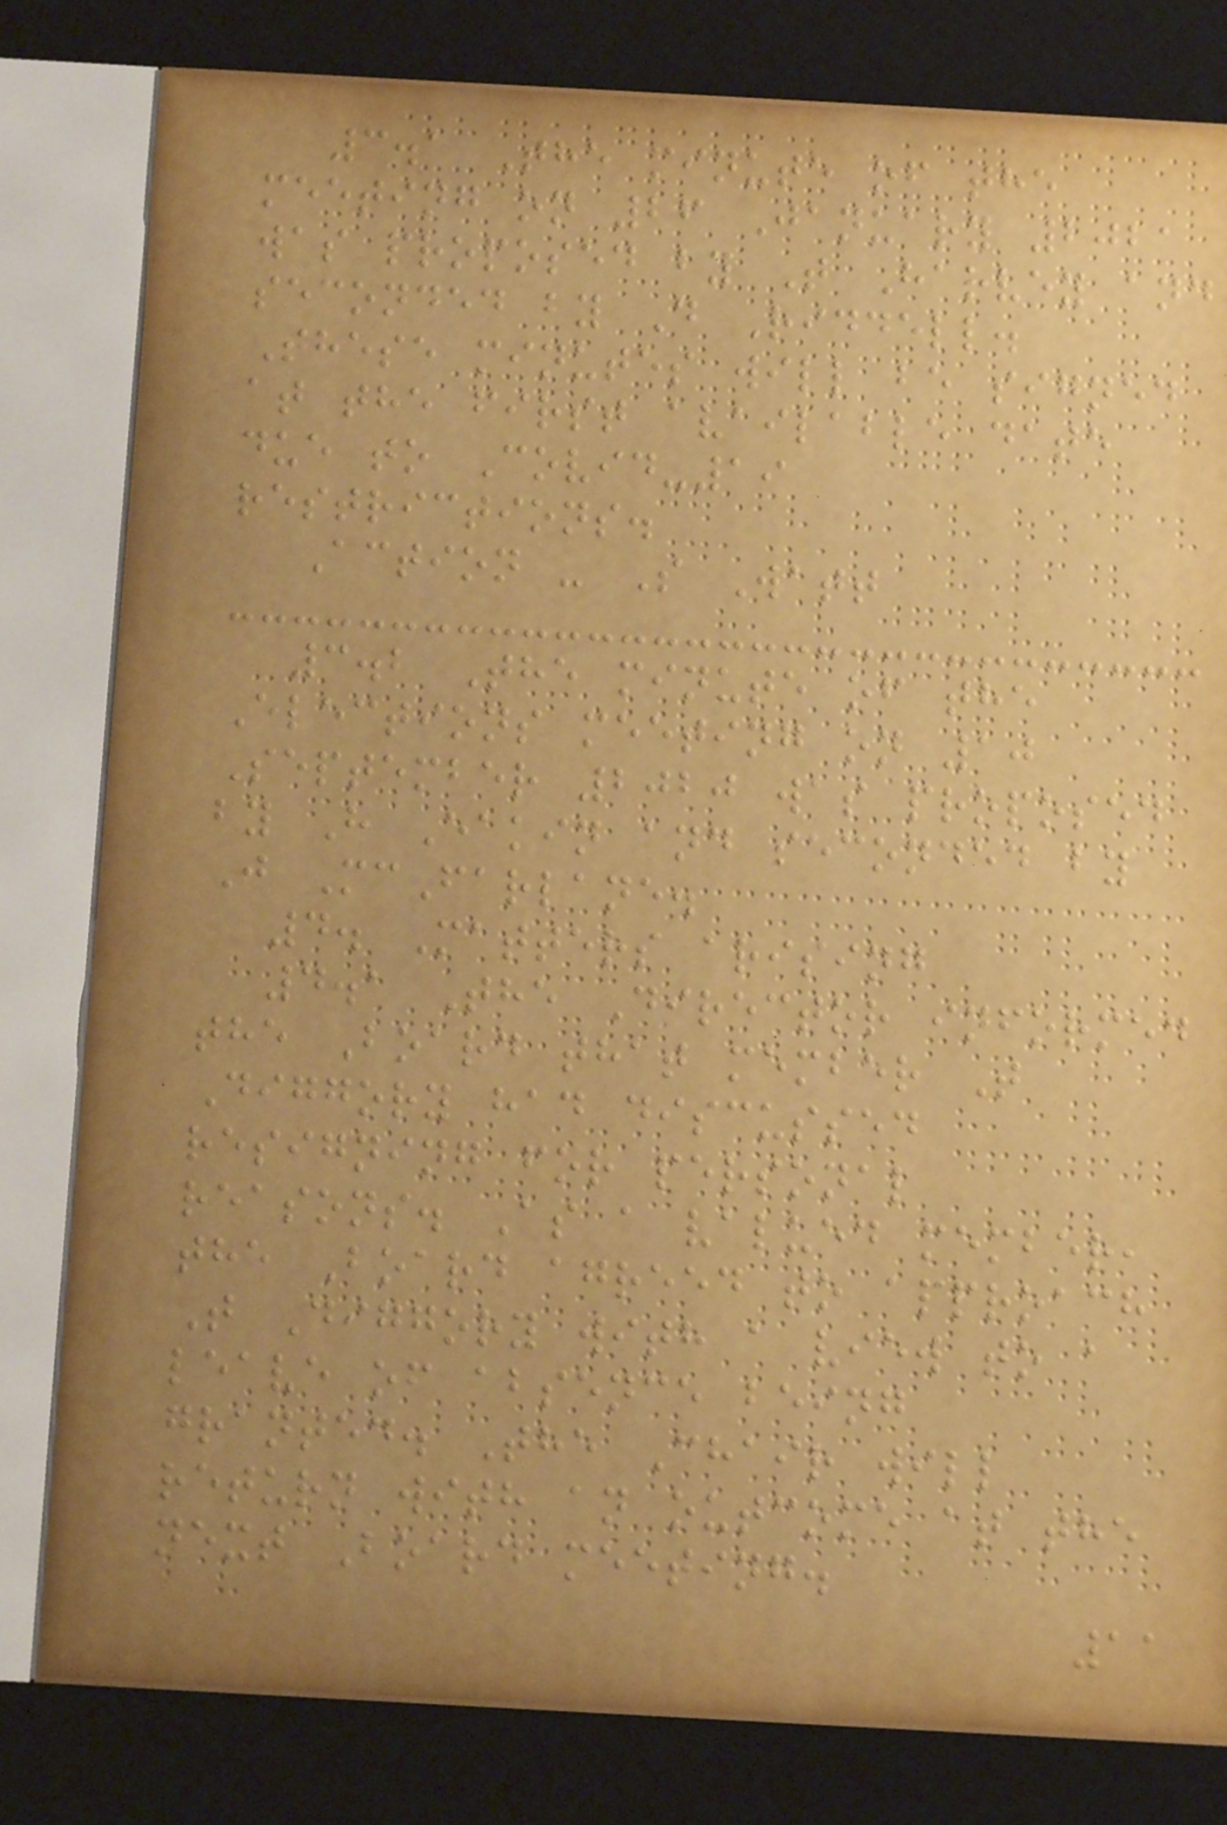3.1 The minute of the
meeting on 26 January 2021
was proposed by T Harvey and
seconded by D Riddell.
These minutes will be signed
at the first available date
due to Covid-19
restrictions.
Action - S Watt
3.2 The minute of the
Elections meeting on 10
September 2020 was proposed
by H Eakin and seconded by
J McFarlane.
4. Matters arising
4.1 The Director informed
the Board that member T
Diggory had discussed
resigning for personal
reasons. As a valued member,
the Board agreed to approach
T Diggory with a view to a
leave of absence being
granted. The Chair will
return with an outcome at the
next Board meeting.
11
